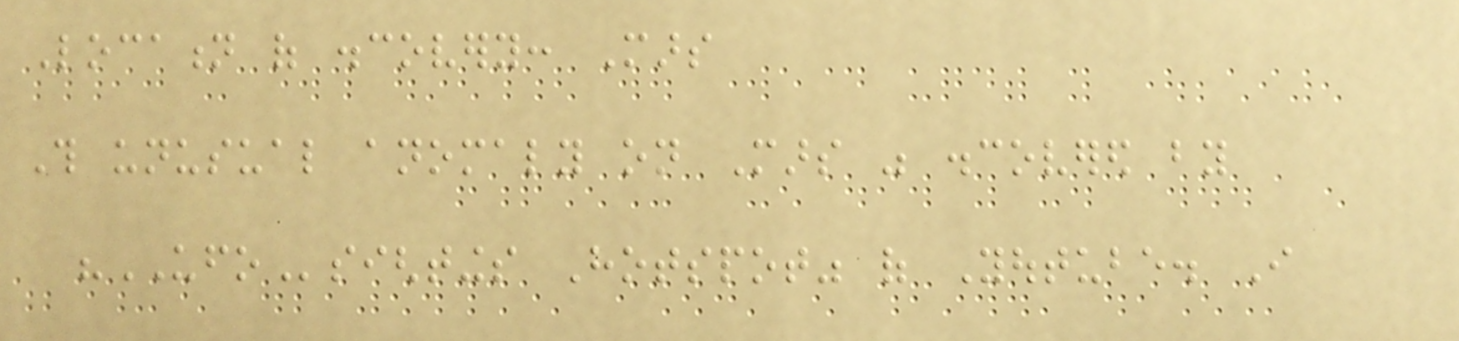Location of discovery: Mars
This unusual anomaly on Mars was discovered by
"UFOsightings Hotspot" of Youtube. I
